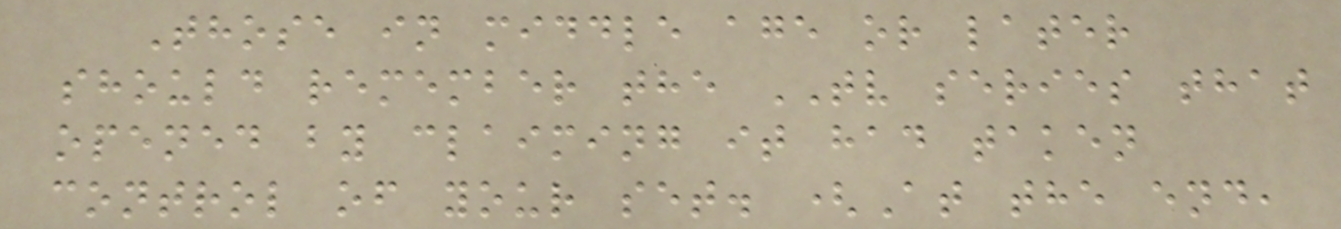Those in middle age or later
should remember the TV series that
opened by claiming it had taken
control of your set. (At the end,
